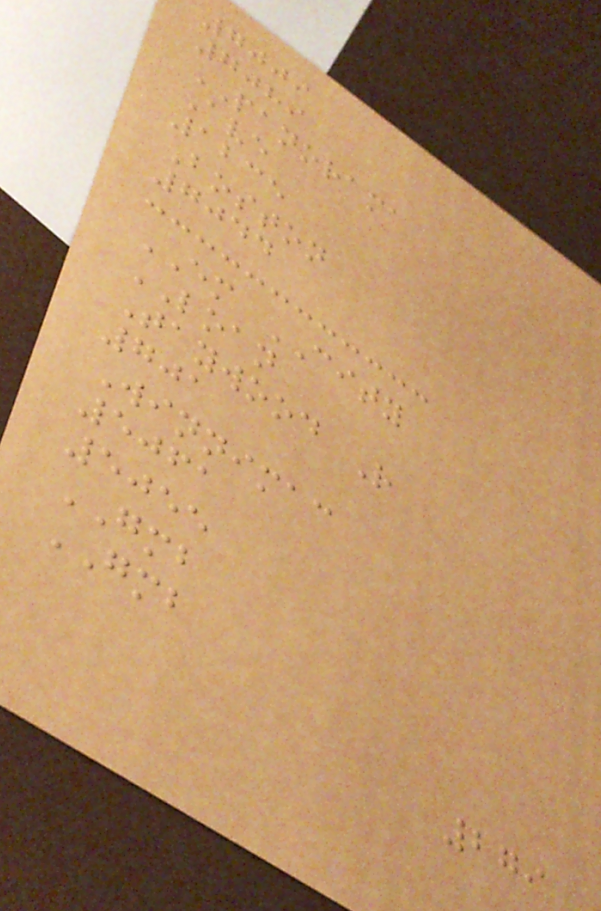7009
7089
PANORAMA
Ave
1235
Boston
7044
EM CITY
LOAN
Taywood R
701
Winnimac
5061
5055
GMB
GMB
279
